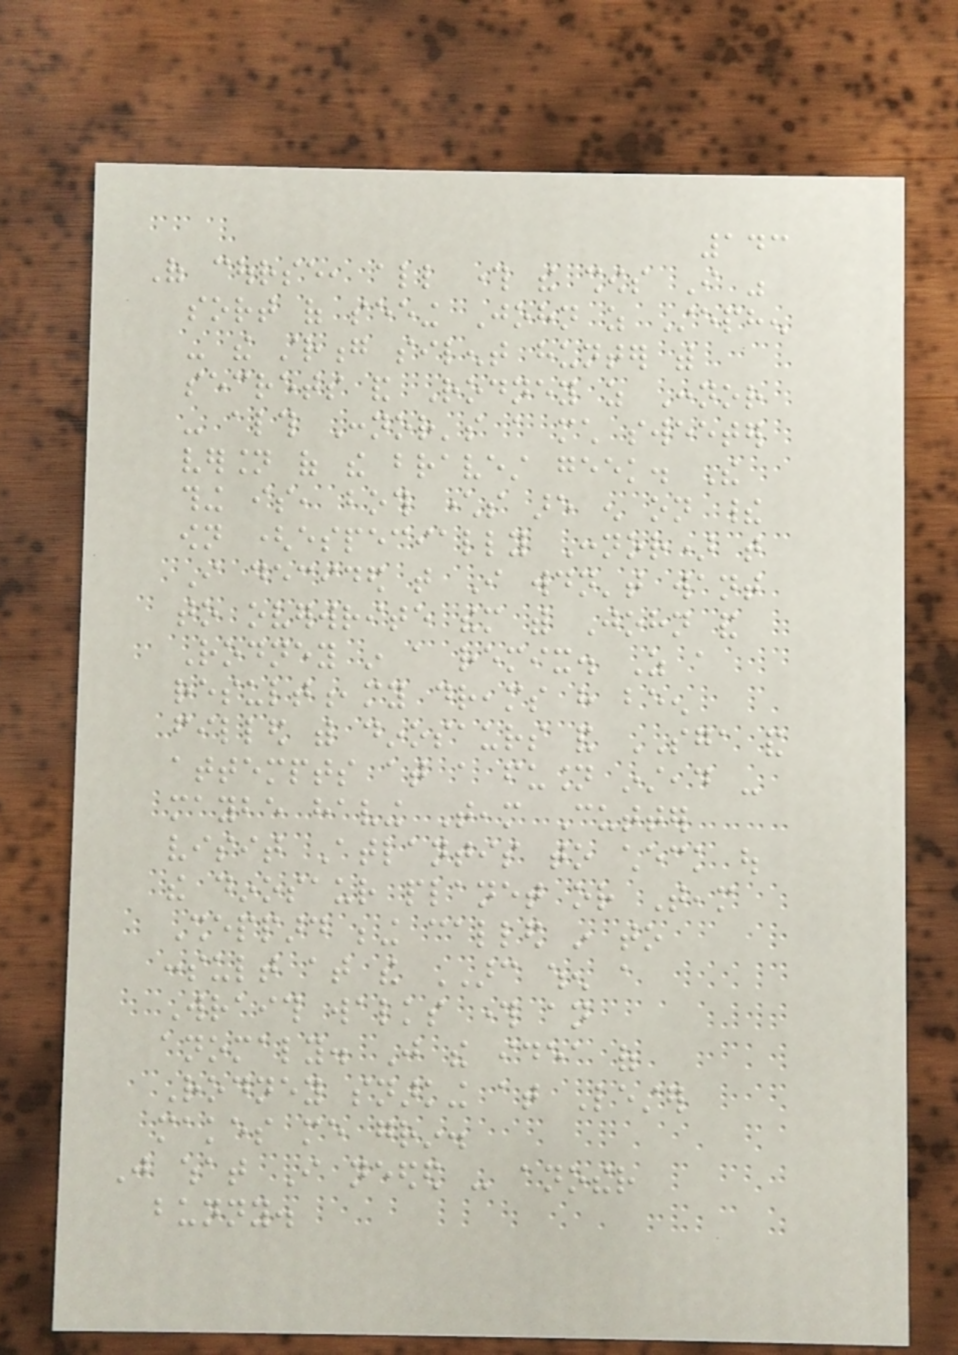143
Of course, all through the shows I was
sort of seeing John as Stephen
- the strong silent hunter with
secrets and Rodney as Connor
- although Connor's a much sweeter
version of the bravest geek. The
thing is, both characters are enough on their
own (especially Connor) that
I decided that I wouldn't want
to overwrite them with John and
Rodney in a remix. As a
result,my dreams have been
filled with dinosaurs and SGA and
attempts at a fusion instead -
maybe having Team Cutter
visit Atlantis to check out
the dinosaur planet or Team
Sheppard being called in to
consult at the ARC when a
Wraith walks through an
anomaly. Just the idea of
Rodney snarking at Lester
makes me grin.
Just what I needed - another
bunny.
